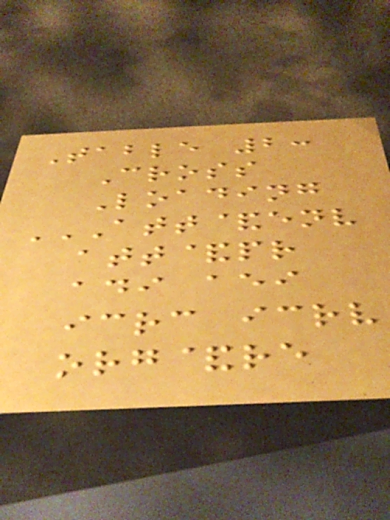Table 2:
Cross
Loading
ATT&ENV
ATT&PR
ADI AEI
ICRC ICRV
ORG&RE
